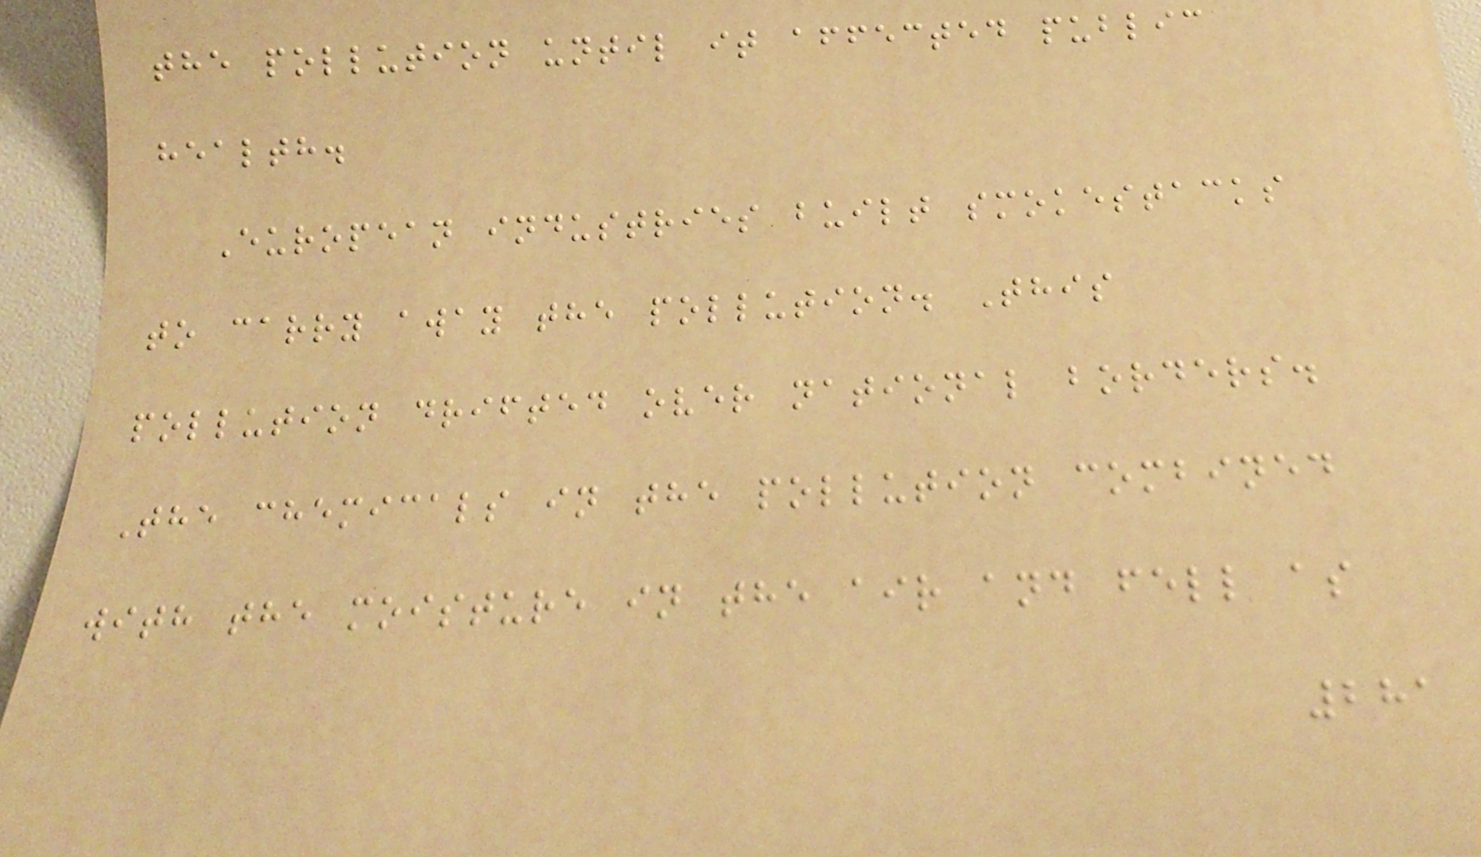the pollution until it affected public
health.
European industries built smokestacks
to carry away the pollution. This
pollution drifted over national borders.
The chemicals in the pollution combined
with the moisture in the air and fell as
281
